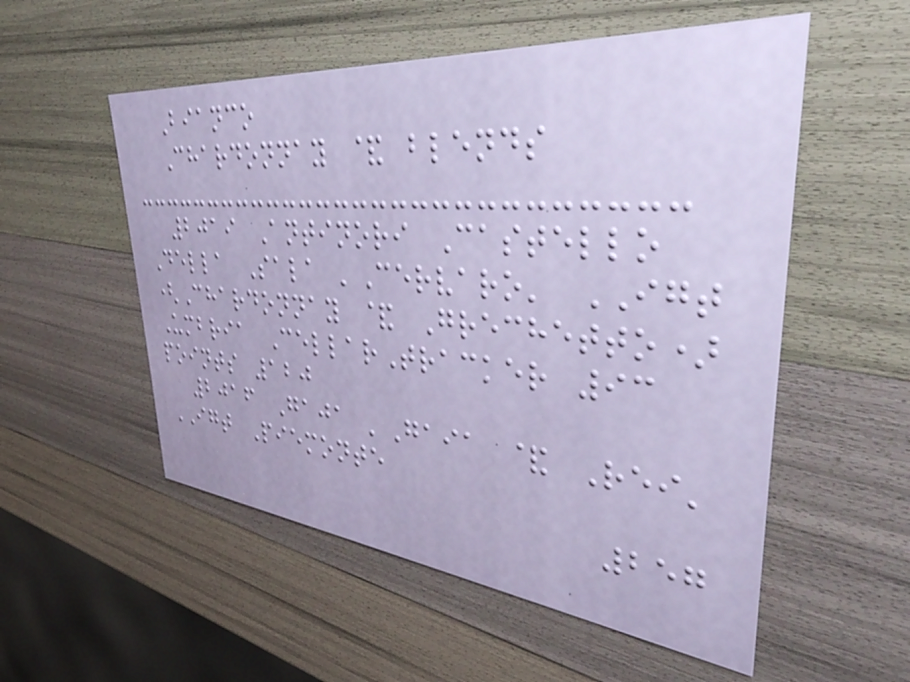Bianco
Chardonnay & blends
2019 Antinori Castello
Della Sala 'Cervaro' IGT
(Chardonnay & Grechetto)
Umbria CellarTracker 93
points 120
2016 Gaja 'Gaia & Rei'
IGT Piemonte
257
